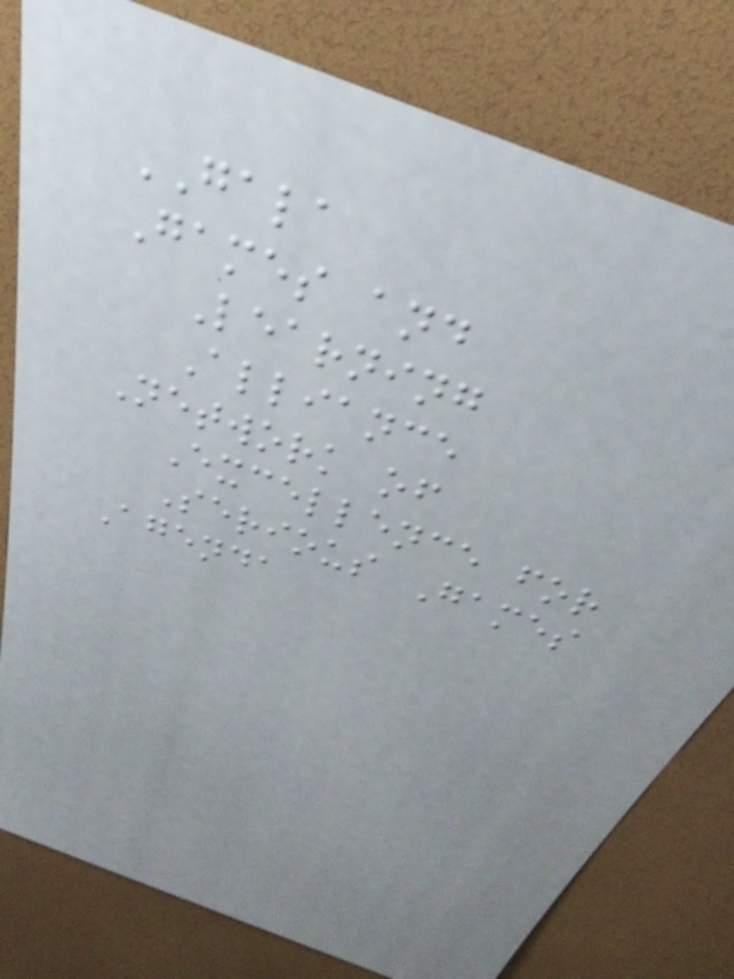GALA
Games and
Learning
Alliance
Network of
Excellence for
Serious Games
Agenda
